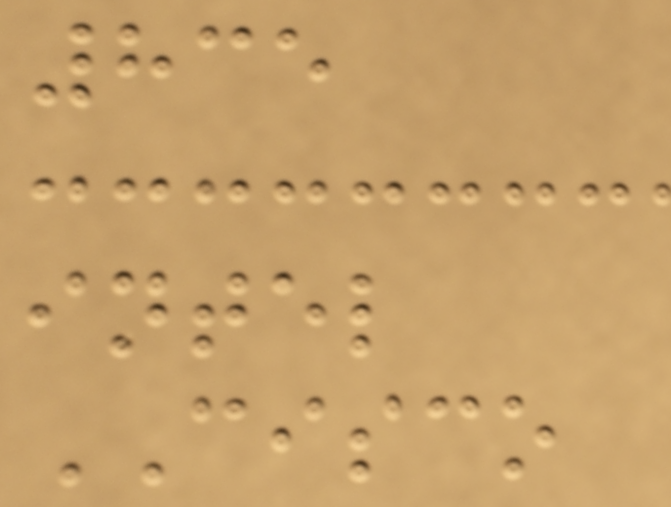835
intel
CISCO
